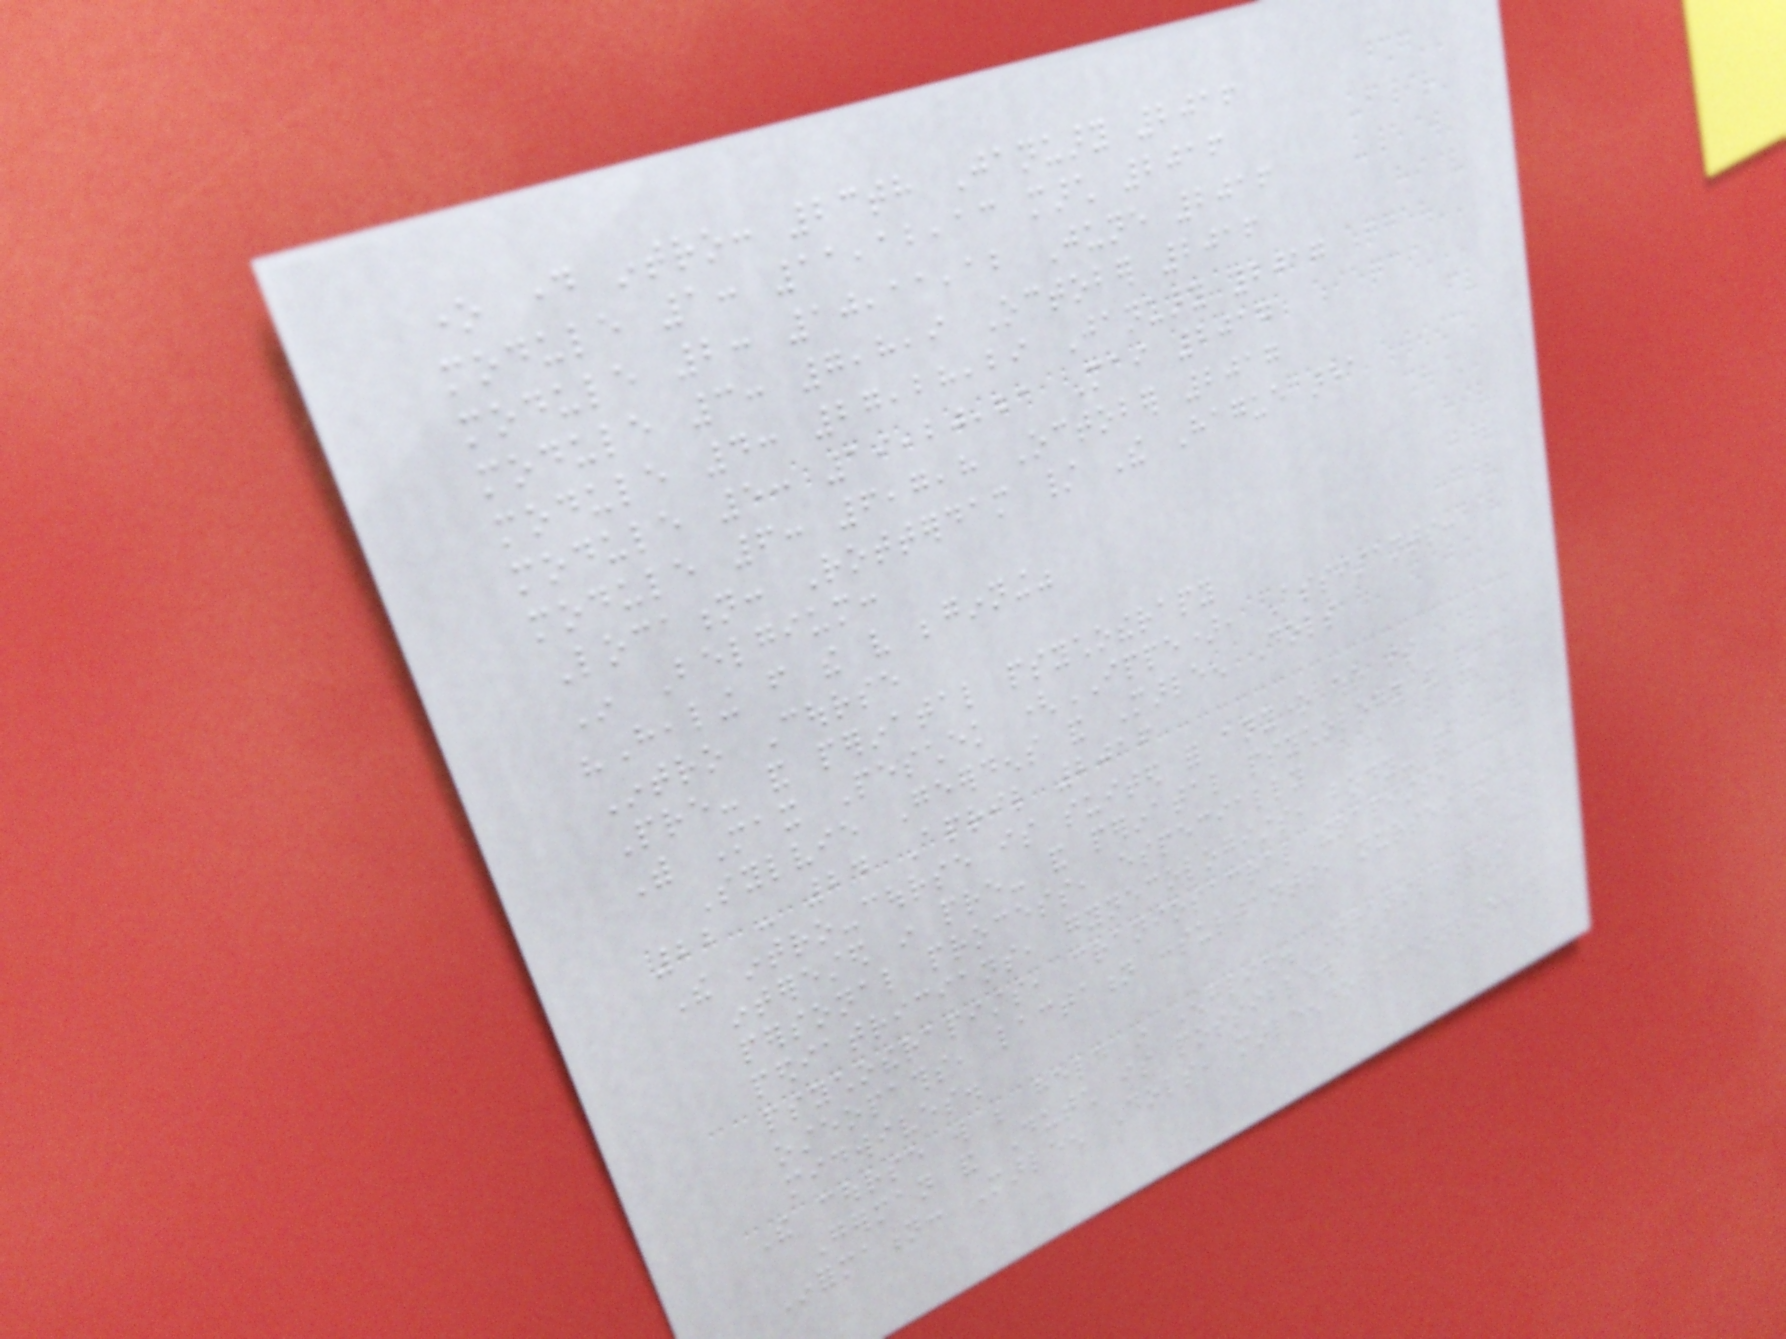one day intro: 23th January 2016
module 1: 11,12,13 march 2016
module 2: 10,11,12 June 2016
module 3: 7,8,9 October 2016
module 4: 27,28,29 January 2017
module 5: 19,20,21 Mai 2017
module 6: 6,7,8 October 2017
Location: Rotterdam / The Hague area
In Belgium:
"Healing from the very beginning"
Intro Course
Pre- and perinatal psychotherapy
With Max Peschek (IPPE), Assistants:
Sylvie Geerdens and Marleen Dols
22 - 24 April 2016
The intro-course is suited for anyone who is
interested in pre- and perinatal psychology and his
personal process, especially
pediatricians, gynecologists, body- and
psychotherapists, craniosacral therapists,
osteopaths, lactation consultants, nurses and
midwives.
The course will be held in English. Translation in
German and Dutch is possible.
Information: Marleen Dols, marleendols@online.nl
